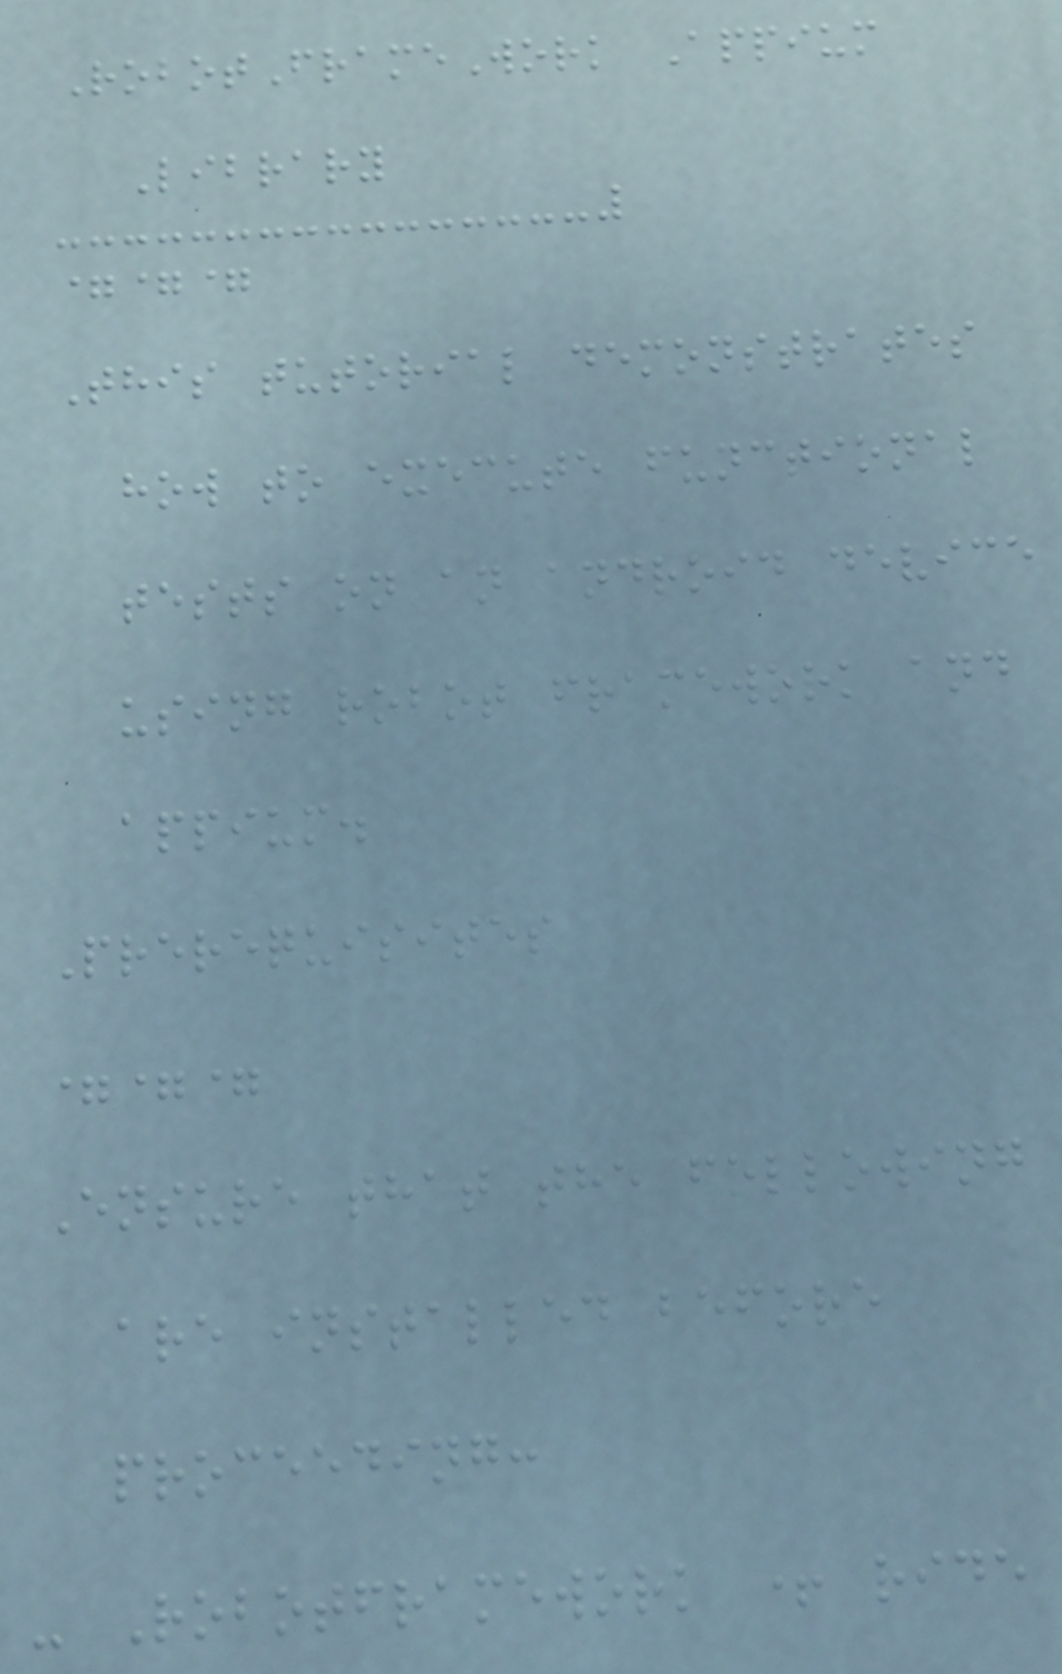RobotFrameWork Appium
Library
===
This tutorial demonstrates
how to execute functional
tests on an android device
using robot framework and
appium.
Prerequisites
===
Ensure that the following
are installed before
proceeding:
- Robotframework + ride
